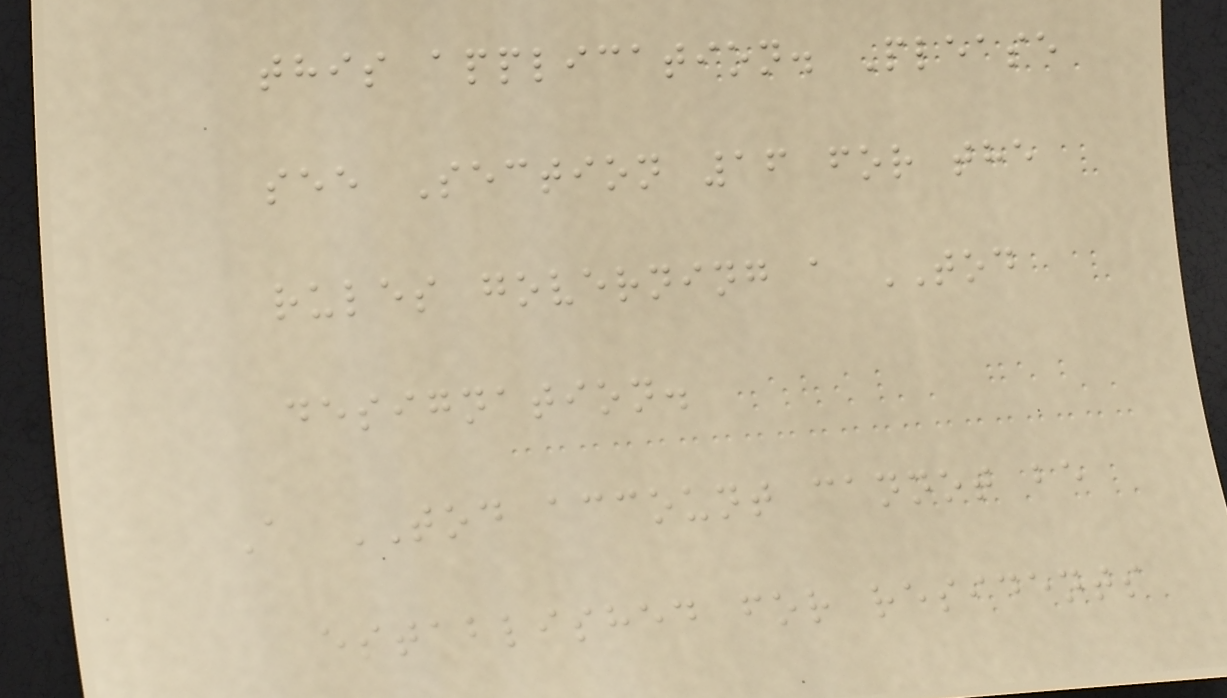this application. Please
see Section 16 for the
rules governing a TOD
designation.
A TOD account cannot be
established for residents
